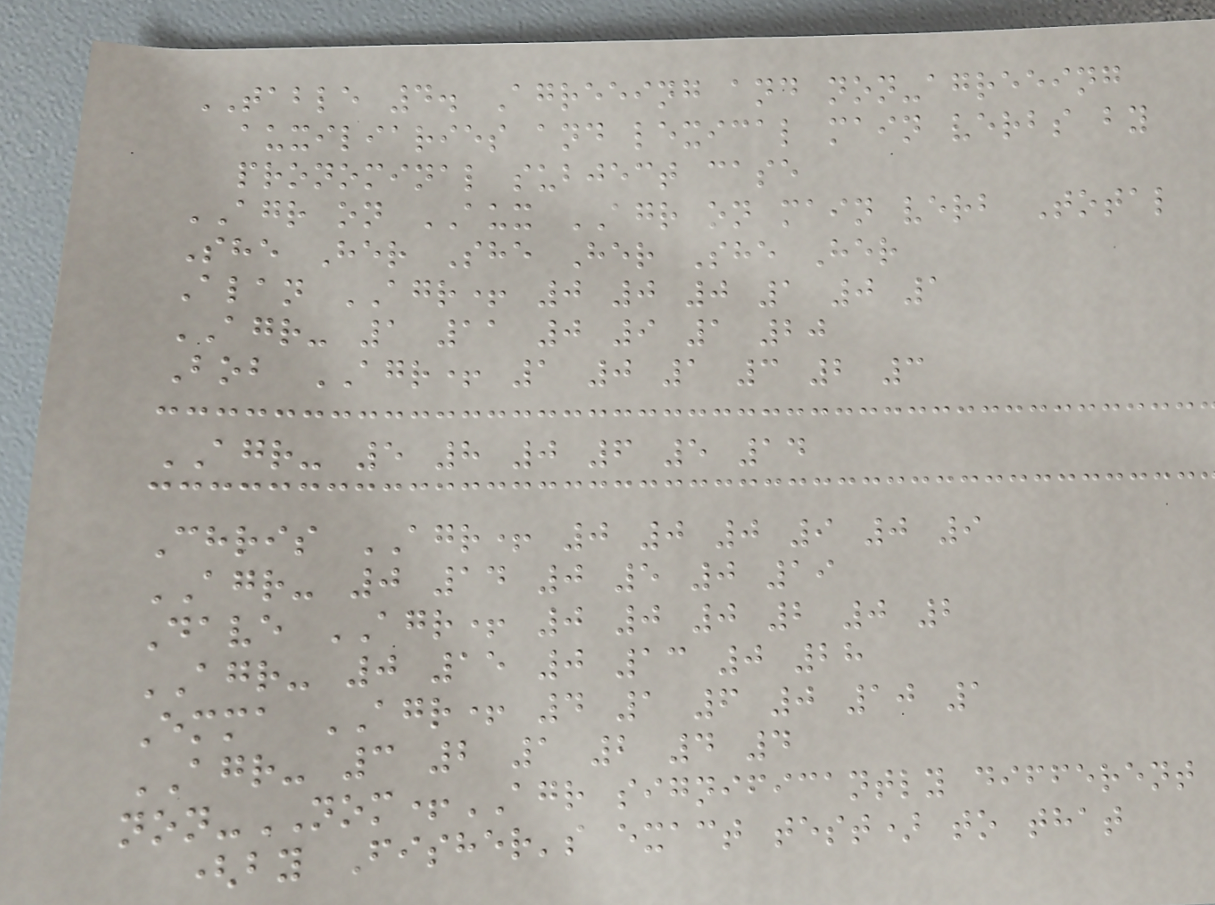TABLE 4. Agreeing and non-agreeing
auxiliaries and lexical main verbs by
pronominal subject case
AGR on AUX AGR on main verb Total
She Her She Her She Her
Alan AGR+ 0 0 0 1 0 1
AGR- 1 11 0 9 1 20
Bob AGR+ 1 0 1 3 2 3
AGR- 5 8 0 6 5 14
Chris AGR+ 0 0 0 9 0 9
AGR- 0 14 0 5 0 19
Dave AGR+ 0 0 0 2 0 2
AGR- 0 15 0 13 0 28
Emma AGR+ 4 1 6 0 10 1
AGR- 3 2 1 2 4 4
non-NOM+AGR significantly different
(by Fisher's exact test) to that
